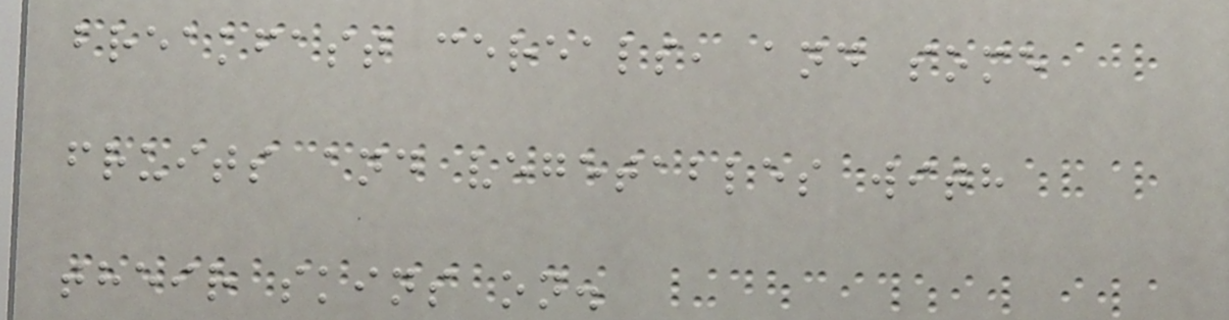breakfast cereals, and some
fruits and vegetables with
their skins on.
